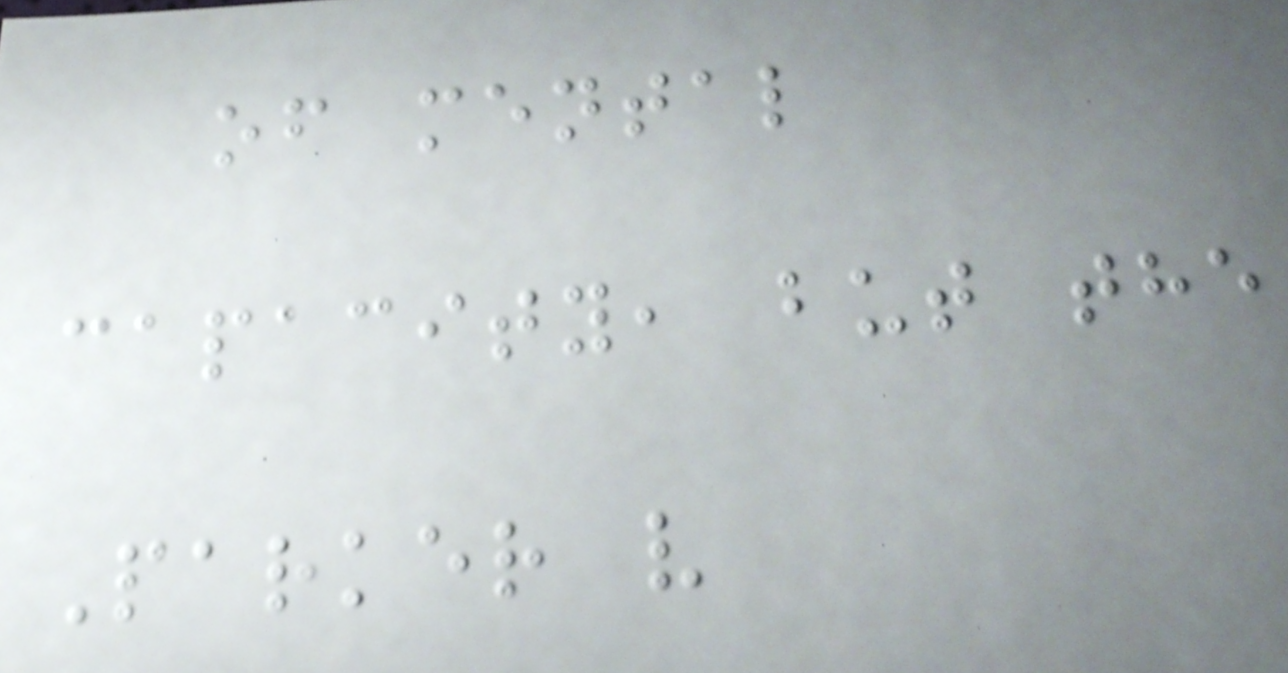of mental
capacity, but the
Parker v
